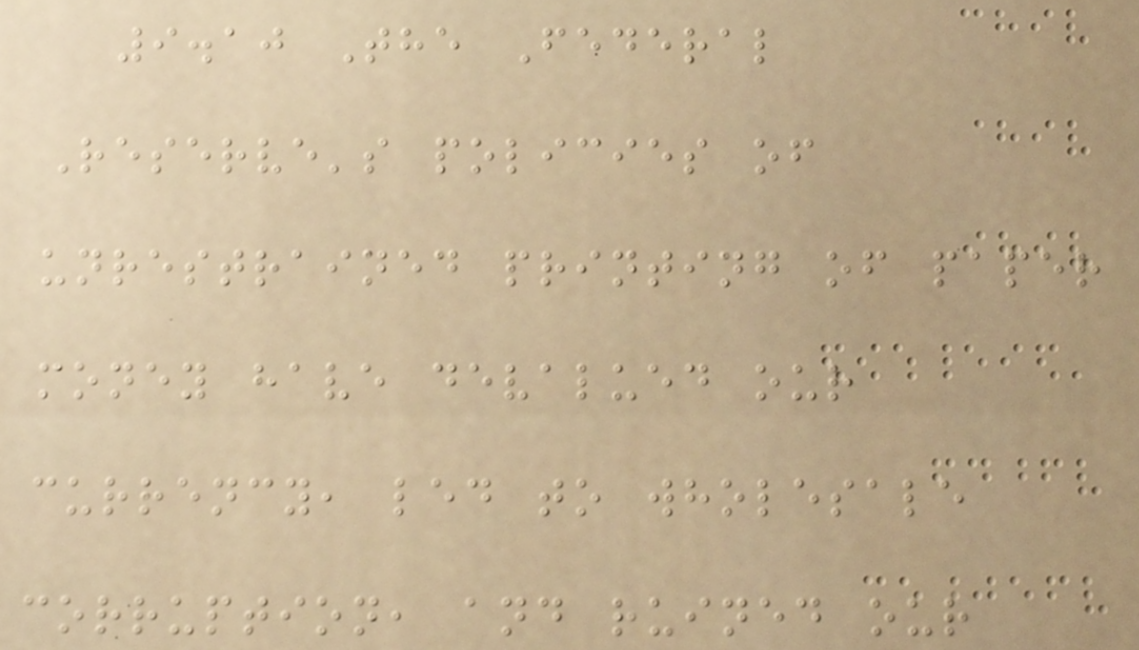9.10 The Federal
Reserve's policies of
unrestrained printing of paper
money have devalued our
currency, led to wholesale
corruption, and ruined our
